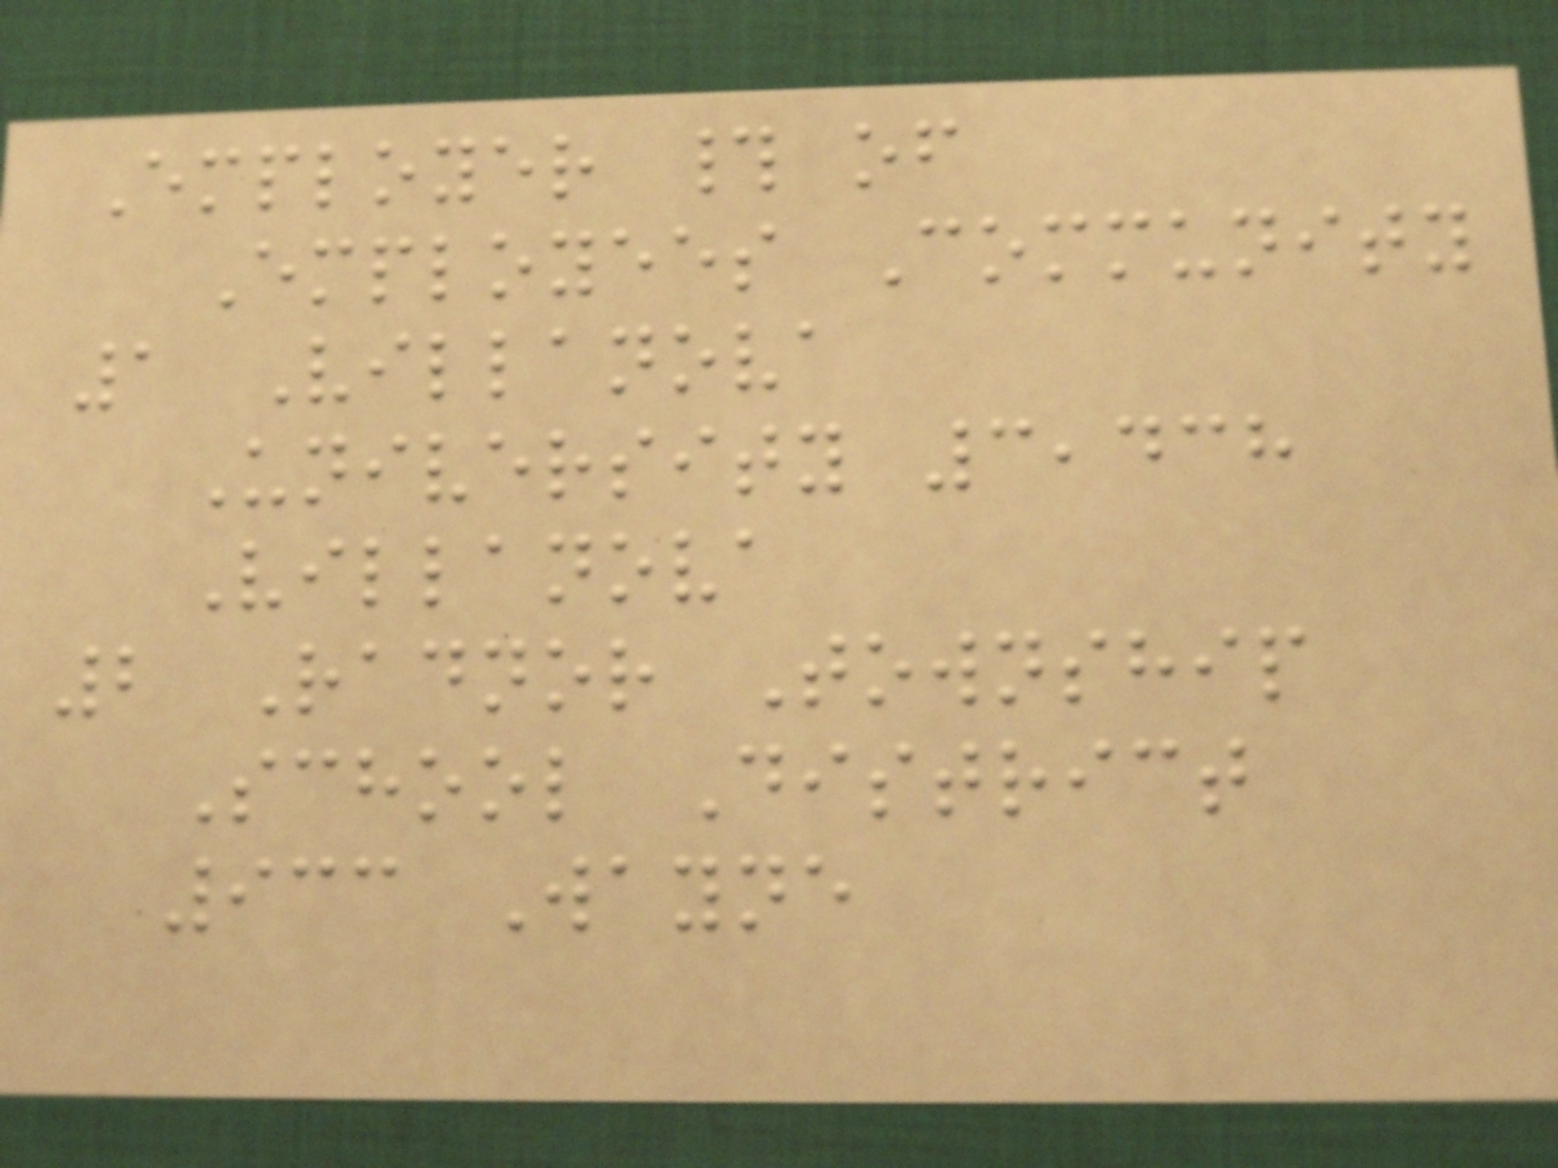Employer # of
Employees Community
1 Villanova
University 3,438
Villanova
2 Radnor Township
School District
933 Wayne
